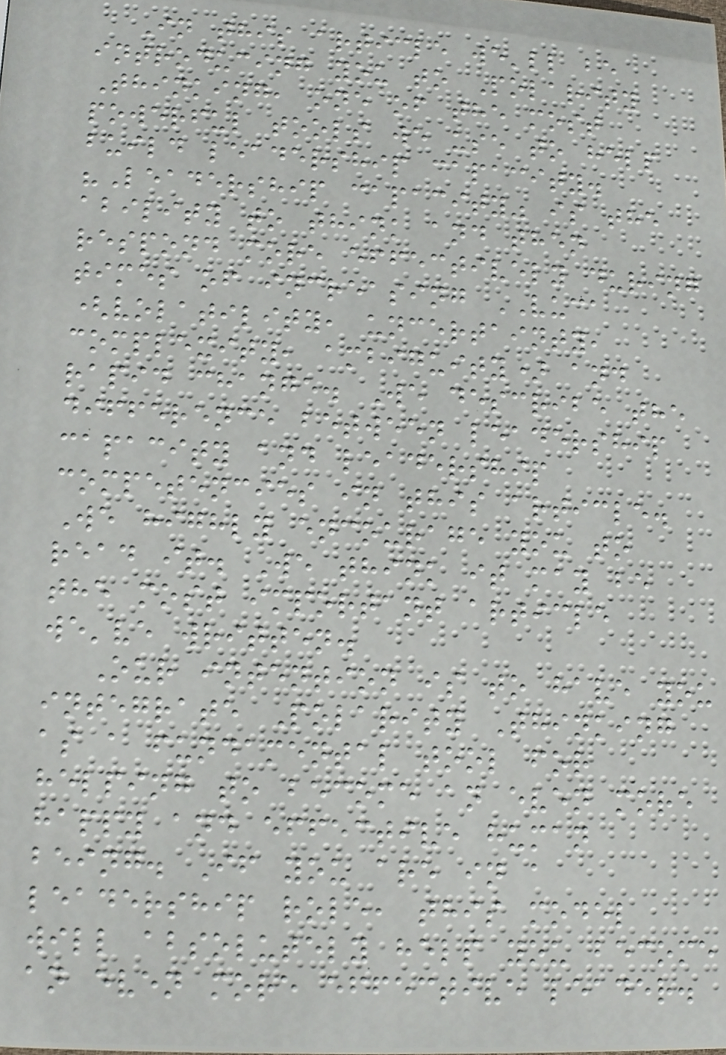In this article we'll be
introducing you to Polarity
Thinking, one of the most
powerful tools we use to help
build leadership capacity.
"Leadership capacity" is the
ability to think and then
respond more effectively during
times of increasing VUCA
(volatility, uncertainty,
complexity, ambiguity) and
rapid change. We describe the
difference between leadership
capacity and leadership
competencies in this article.
We highly encourage you to
read it. We think it may be
the most important article
we've written.
Our intention is to have you
integrate Polarity Thinking
as a fundamental tool for
helping to become an even more
happy and effective human
being. If you are in a
leadership role, this model
will absolutely help you become
an even more effective leader.
